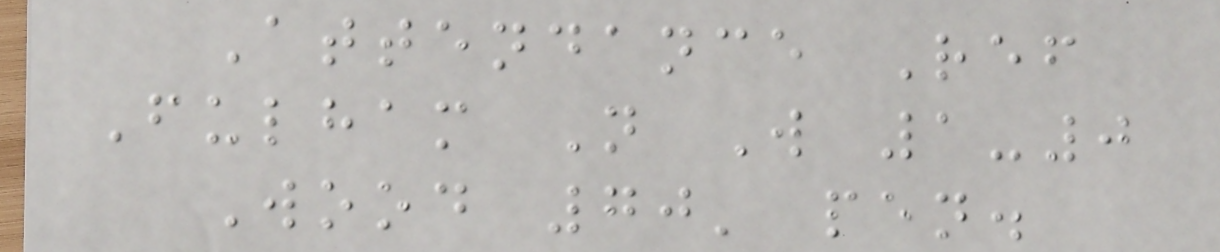Attendance Ref
Fulham N W 1-0
Wood 70' pen.
